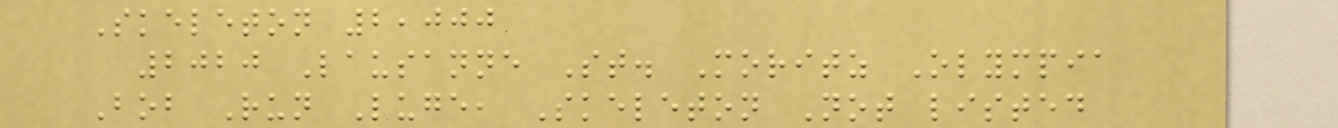Skeleton 2,000
2020 Lausanne St. Moritz Olympia
Bob Run Luge, Skeleton Not listed
